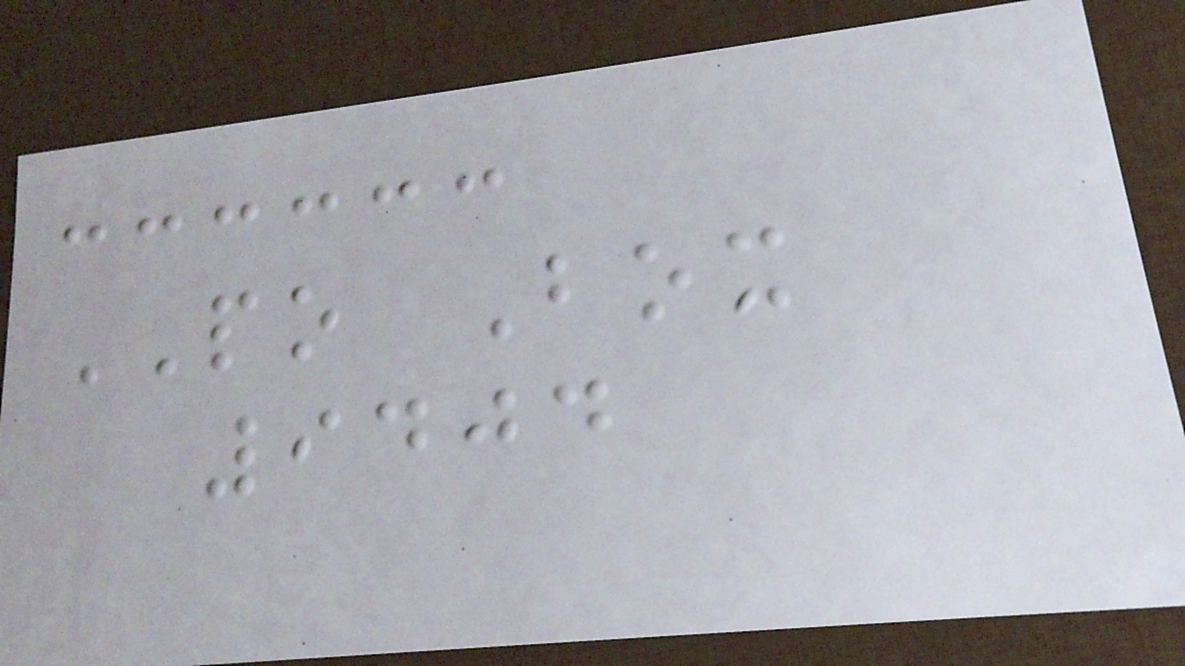PO Box
9404
